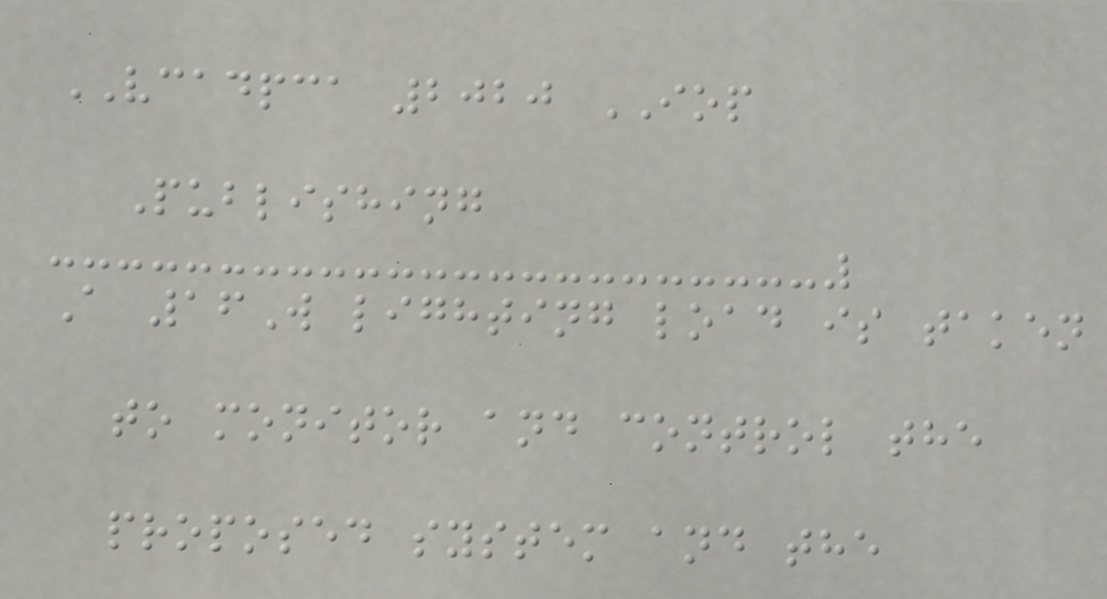VCADPCA 2020 IOP
Publishing
A 16W lighting load is taken
to monitor and control the
proposed system and the
